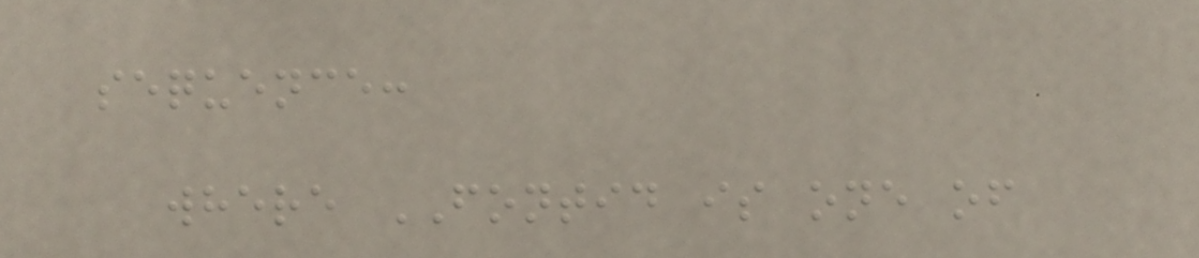sequence:
where FONTID is one of
